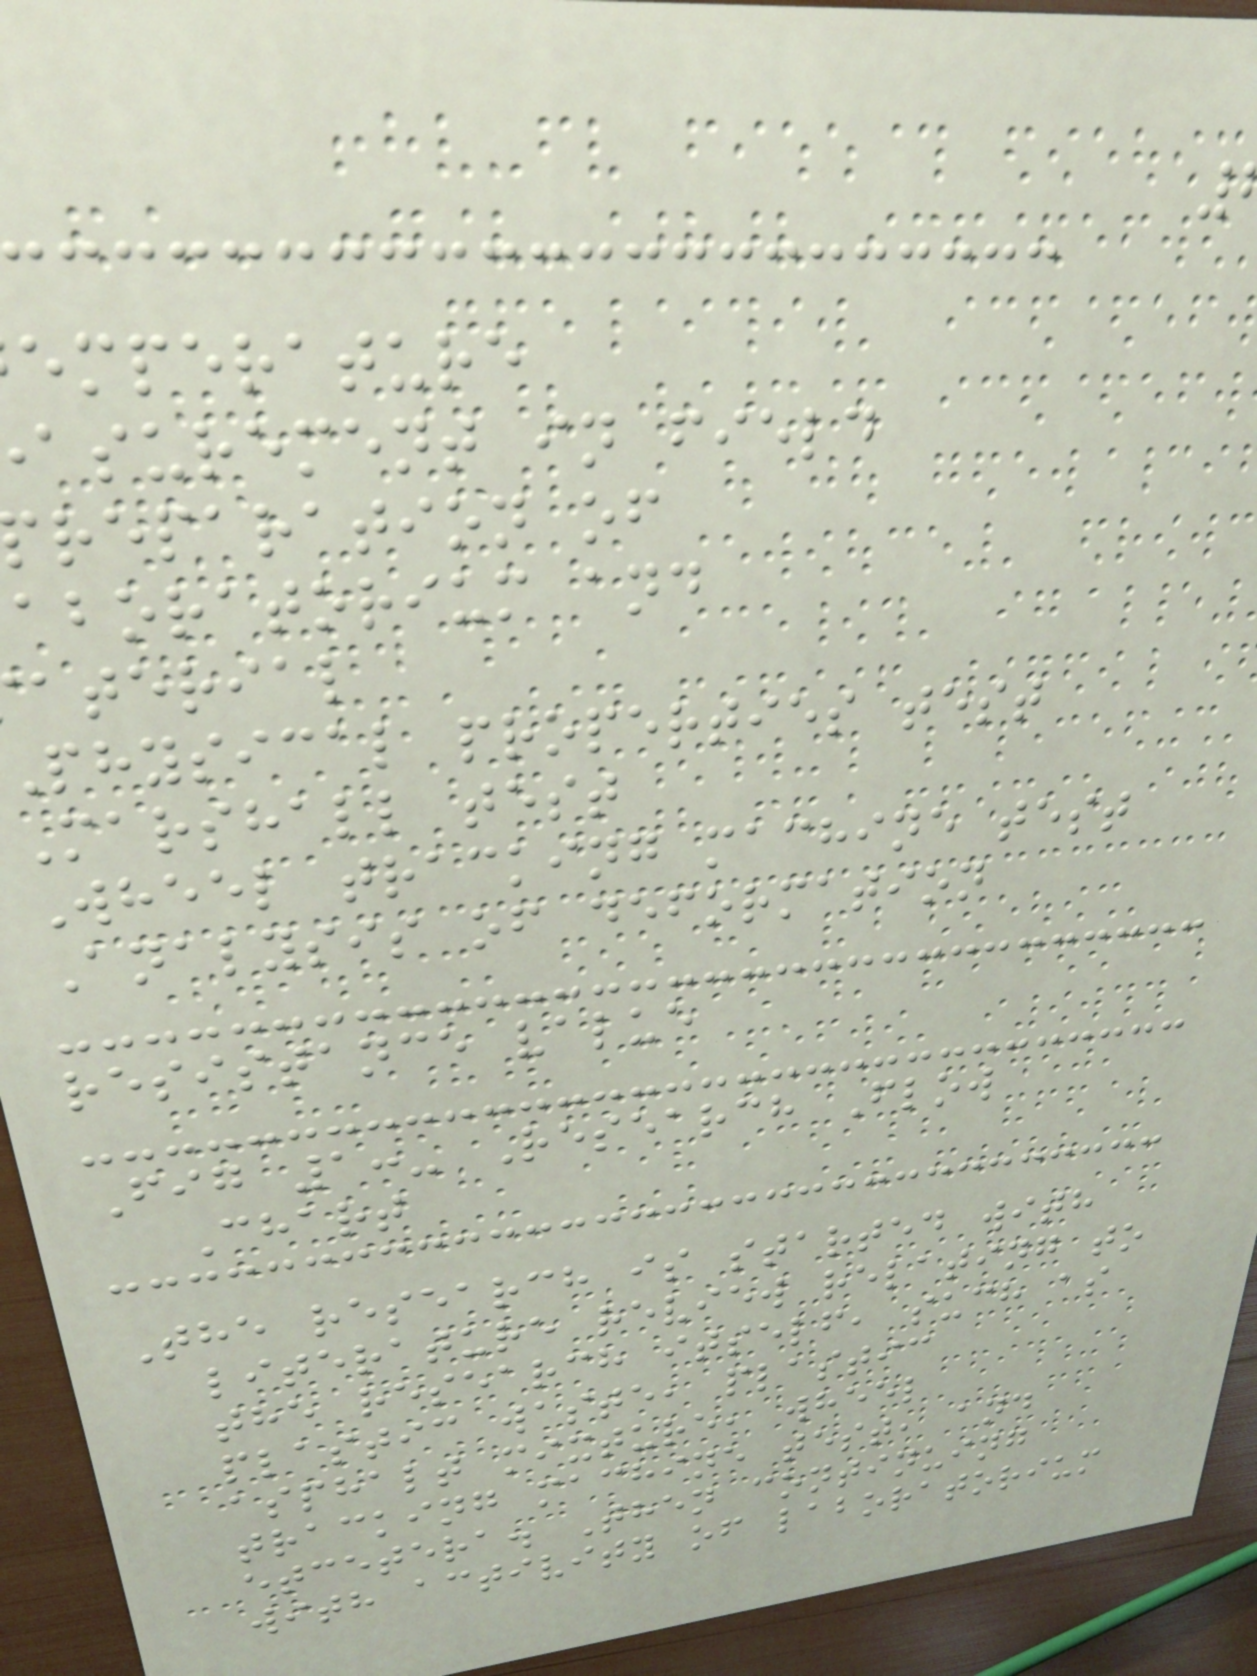emperature
asurement in field
reparation of
aboratorium and
aterial
physical properties test
Marshall test
Wheel tracking machine test
Analysis of deformation
resistance value
Fig 1:- Research Flow
Chart
The research is started with
literature review relating to
the research itself, such as
plastic waste, plastic
asphalt mixture, wheel
tracking machine test, and
etcetera. Then continuing
with activity of laboratorium
